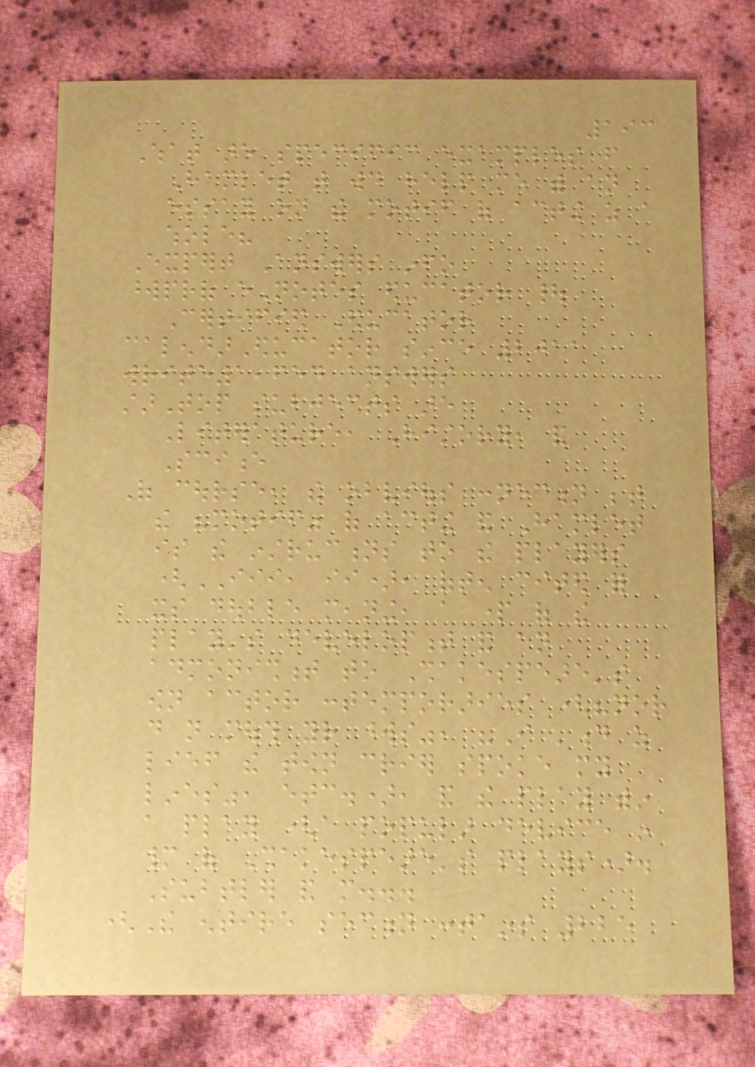193
What are specific examples from
Hamlet that would help me with an
essay on the motif of acting as a
whole?
Expert Answers info
wordprof eNotes educator |
Certified Educator
calendarEducator since 2011
write1,654 answers
starTop subjects are
Literature, History, and
Science
Of course, the obvious connection between
the "motif" of acting and Hamlet
is the instructions to the players
(III, ii), often cited for
its double meaning, a part of the
play's development and an
admonishment to Shakespeare's
own actor contemporaries ("nor
do not mouth your words", "I 'd as
lief the town crier spoke my
lines", etc.), and the play within
a play (a popular device in
many of Shakespeare's plays).
Subtler and more...
(The entire section contains 225
